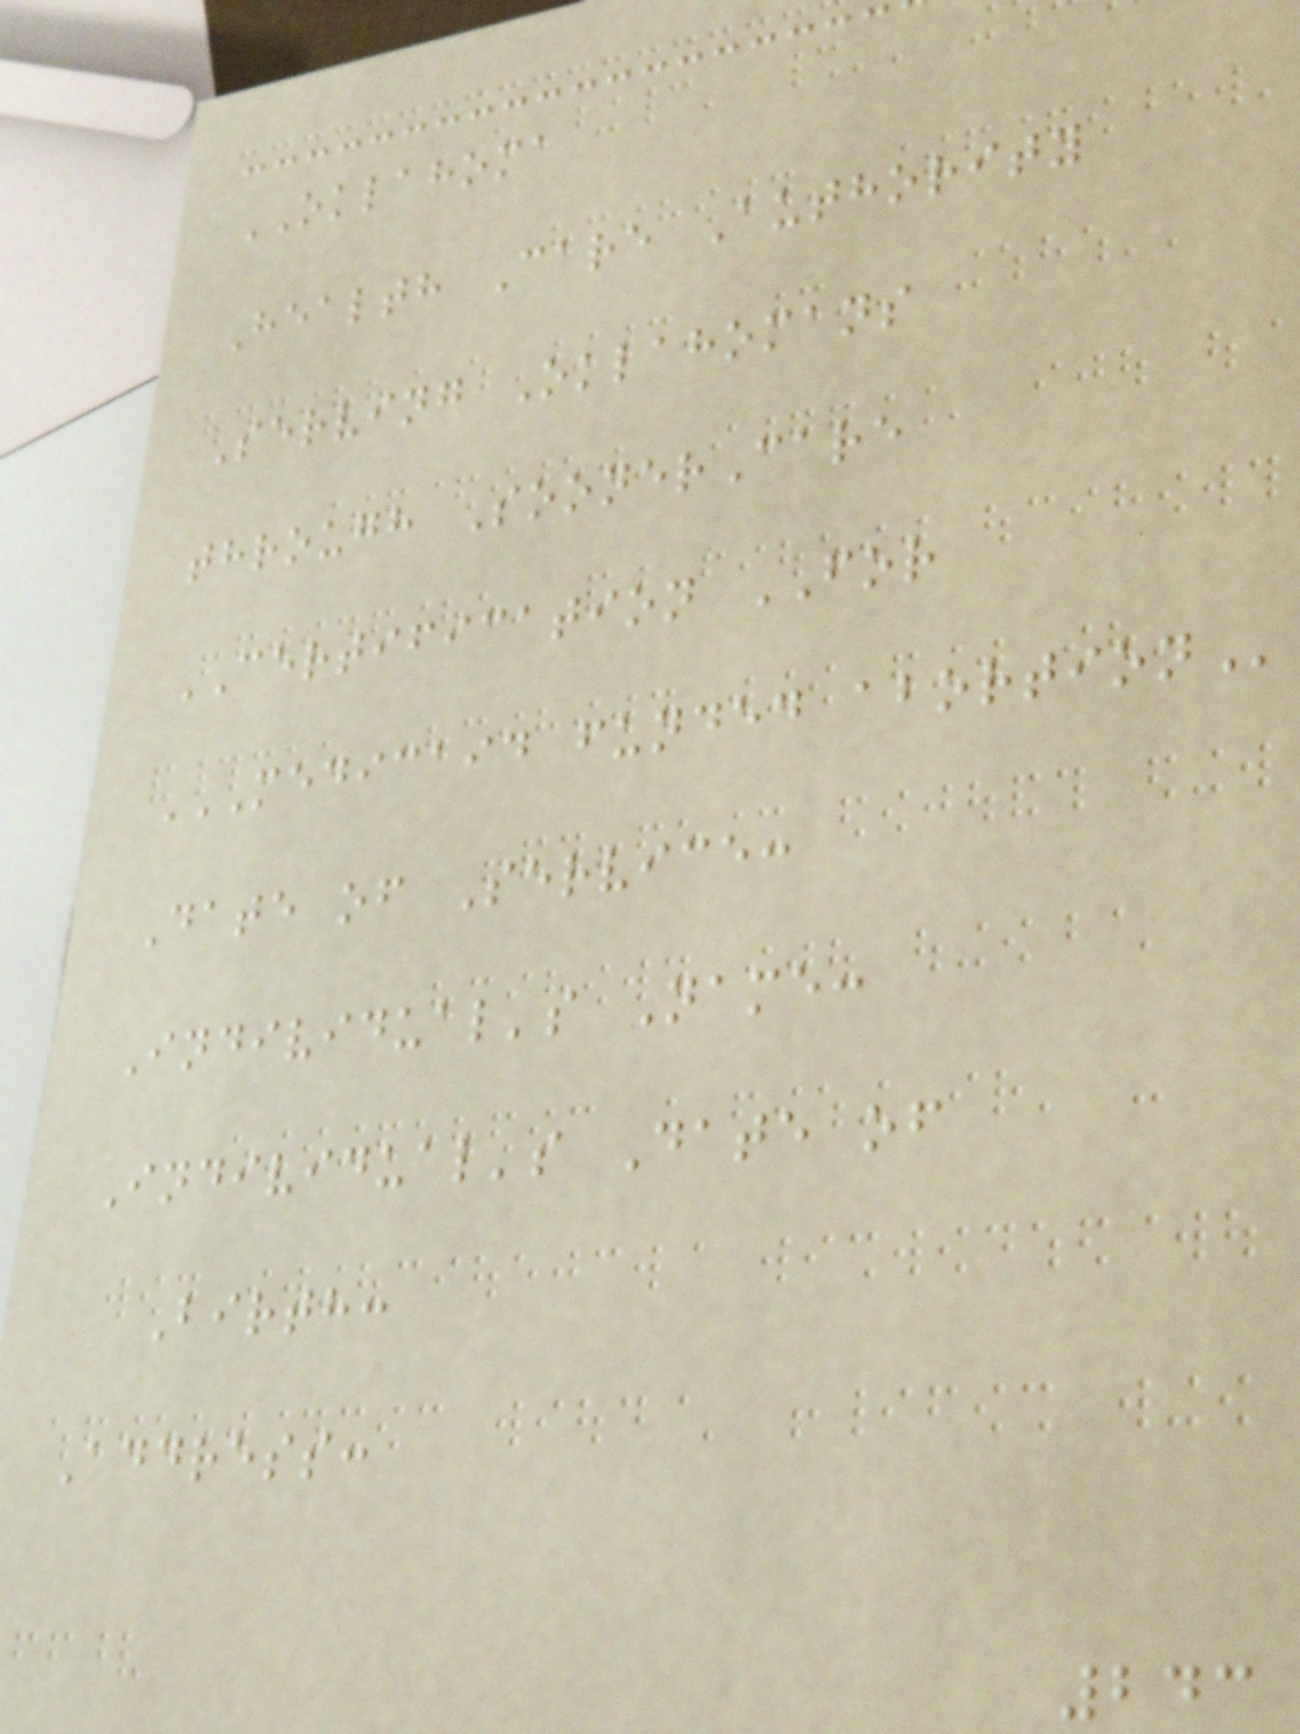OKLAHOMA
Health Care Authority
Serving Oklahomans
through SoonerCare
CERTIFICATION FOR
MEDICAID FUNDED ABORTION
Date of Service:
Individual's Name:
Individual's Date of
Birth:
Address:
243
